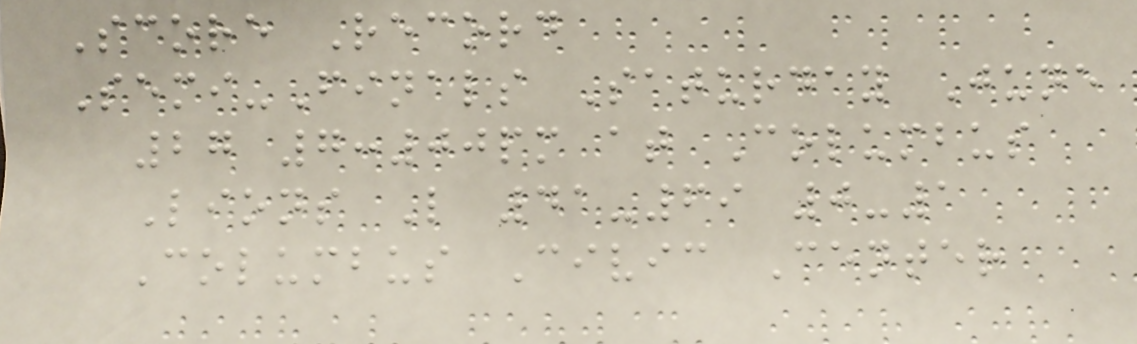Score Record
Semi-Finals Saturday June
27 7:00pm at Columbus
Lions L 41-69 0-1
Columbus Civic Center
